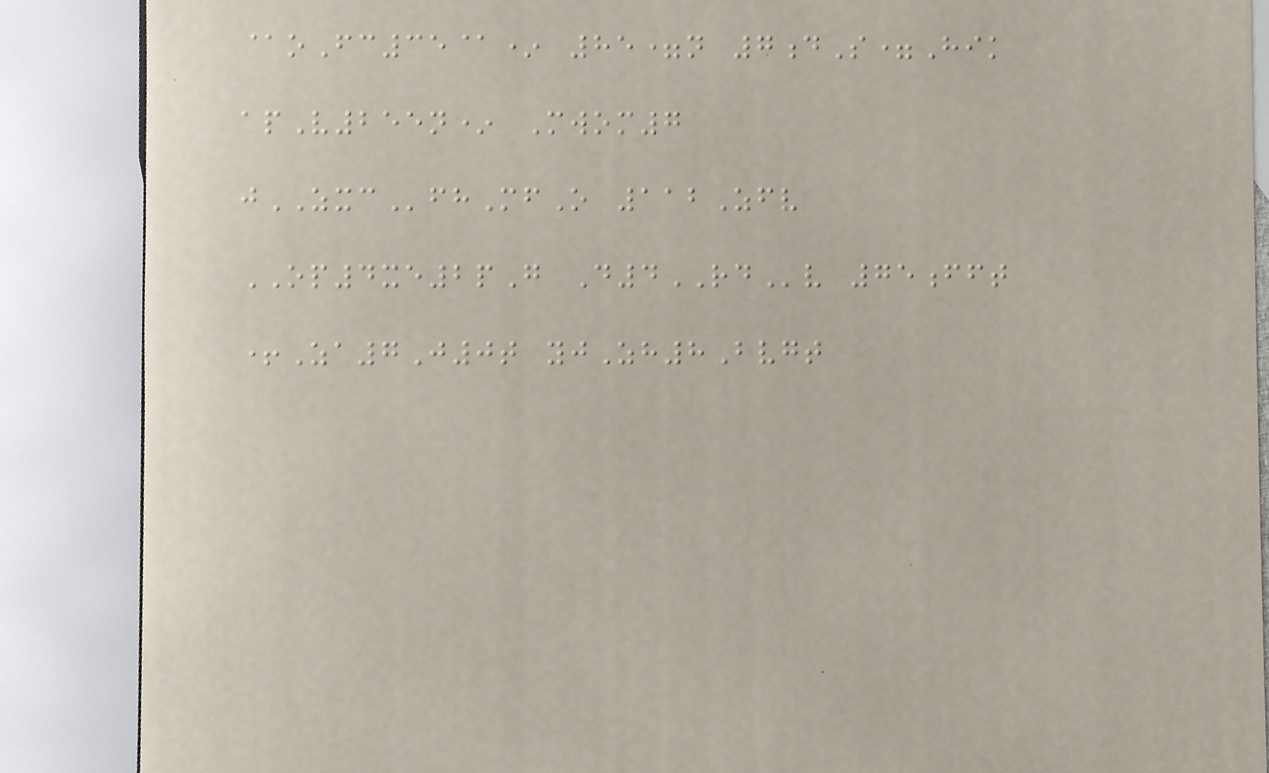@oFc35@* 85=n 7dS=Hik
apV255n* Mwom7
jZXCfhMfO 112Zfv
OP4xe2pG D4RDv 75fft
+Za7J0t yjZh8Bvgt
